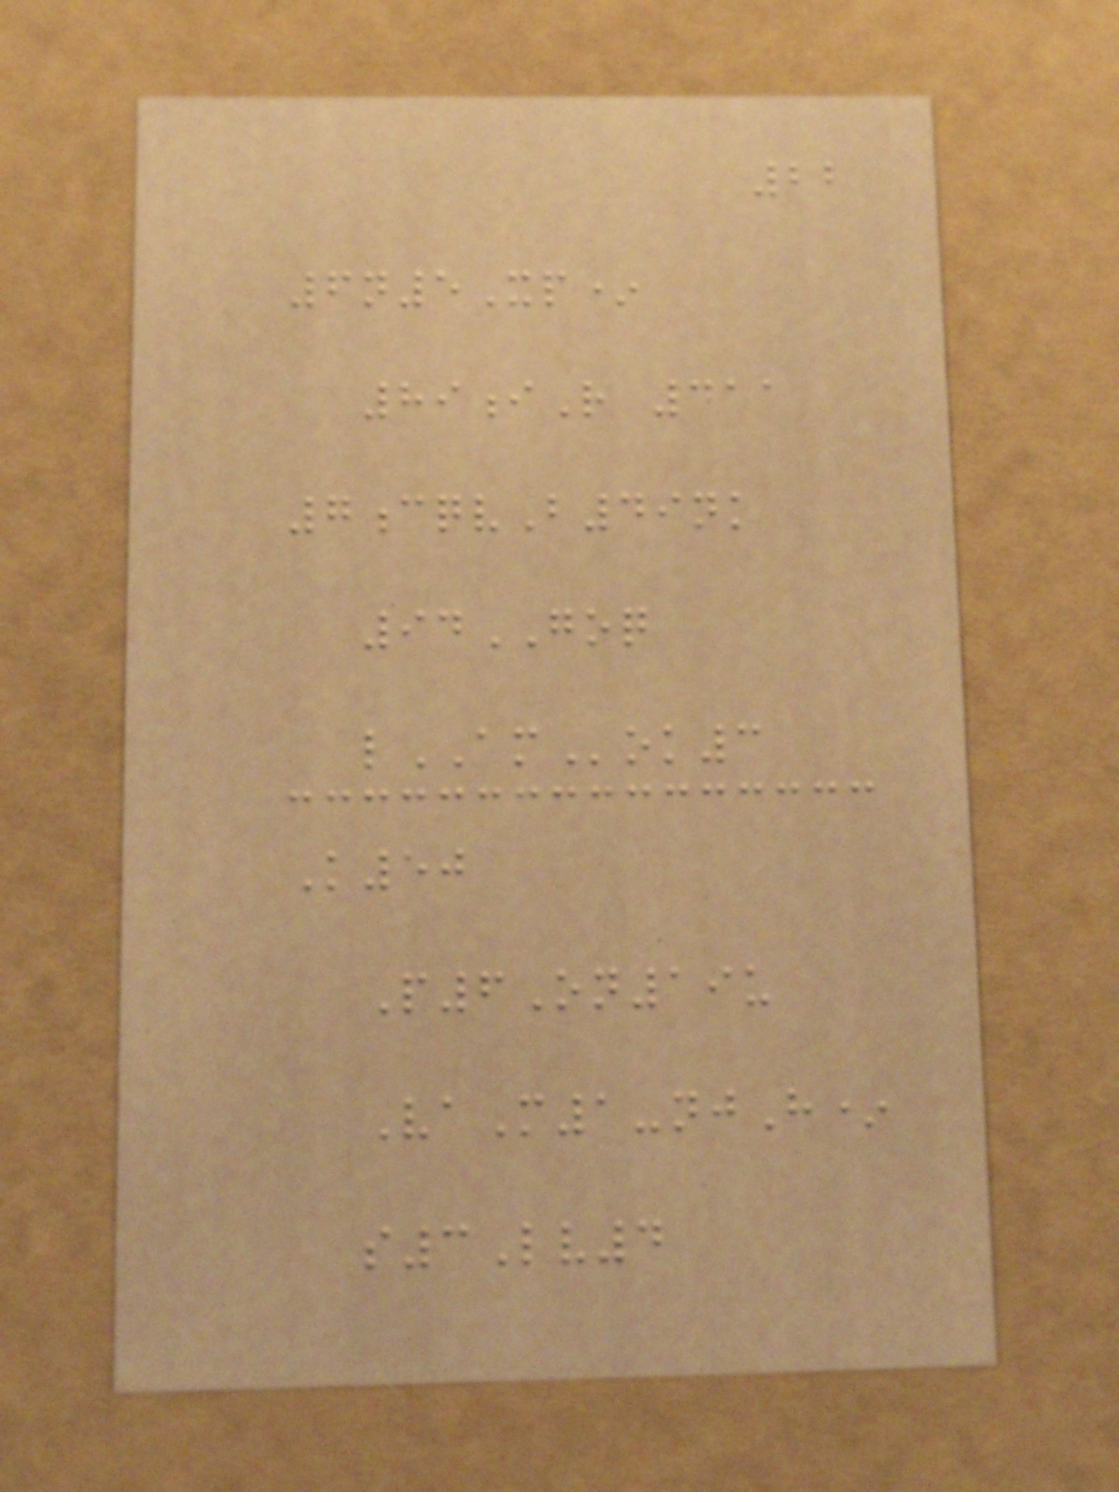22
6n5Xp*
89iR 411
7cqvB49nk
94GOQ
lAMok3
K50
P6On19u
VaM1-njH*
s3Lv4
